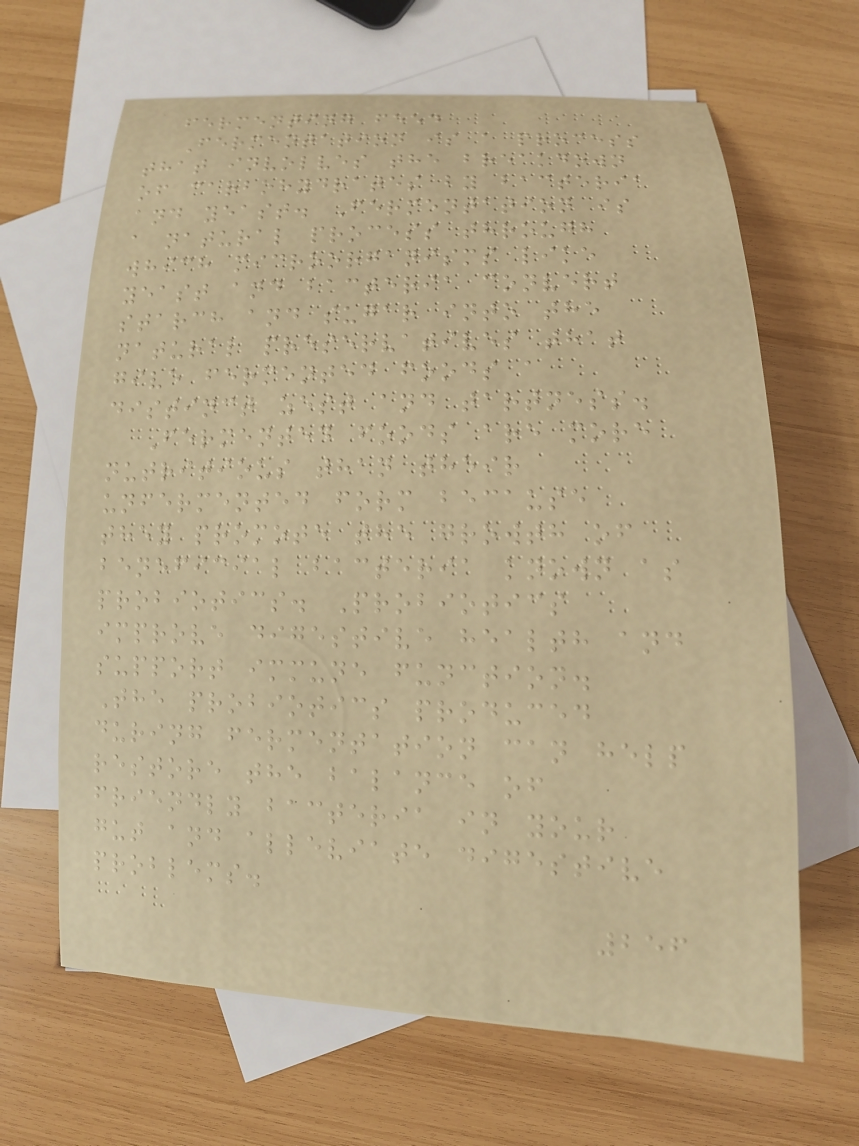fermenting feed
Fermentation is a process
that involves the breakdown
of carbohydrates by bacteria
and yeast. Fermentation is
a natural process through
which microorganisms like
yeast and bacteria convert
starch and sugar into the
natural preservatives that
give fermented foods a
distinct zest and tartness.
Fermented foods are more
nutritious than their
unfermented form because
they promote the growth of
beneficial bacteria known as
probiotics. Probiotics
improve digestive health and
support immune function.
The probiotics produced
during fermentation can help
restore the balance of
friendly bacteria in your
gut and alleviate digestive
problems.
256
